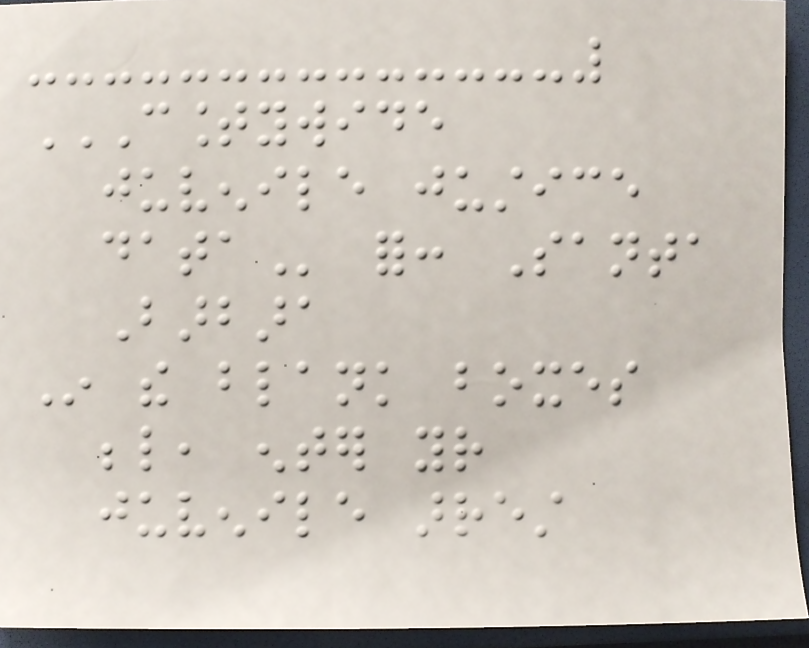COUNTYWIDE
JUVENILE JUSTICE
DATA for: Santa
Barbara
In the blank boxes
below, enter your
juvenile arrest
